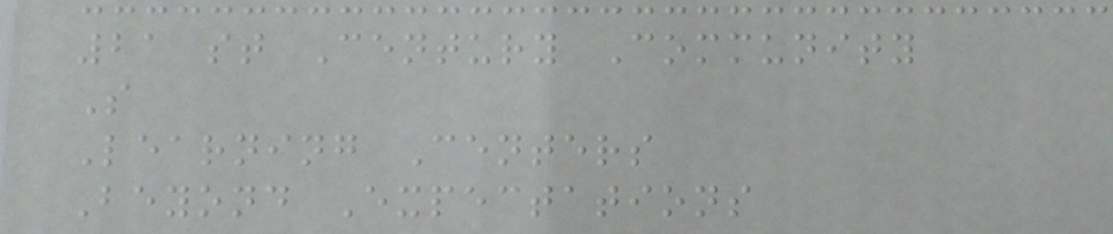21 st Century Community
S
Learning Centers
Beyond Expectations
